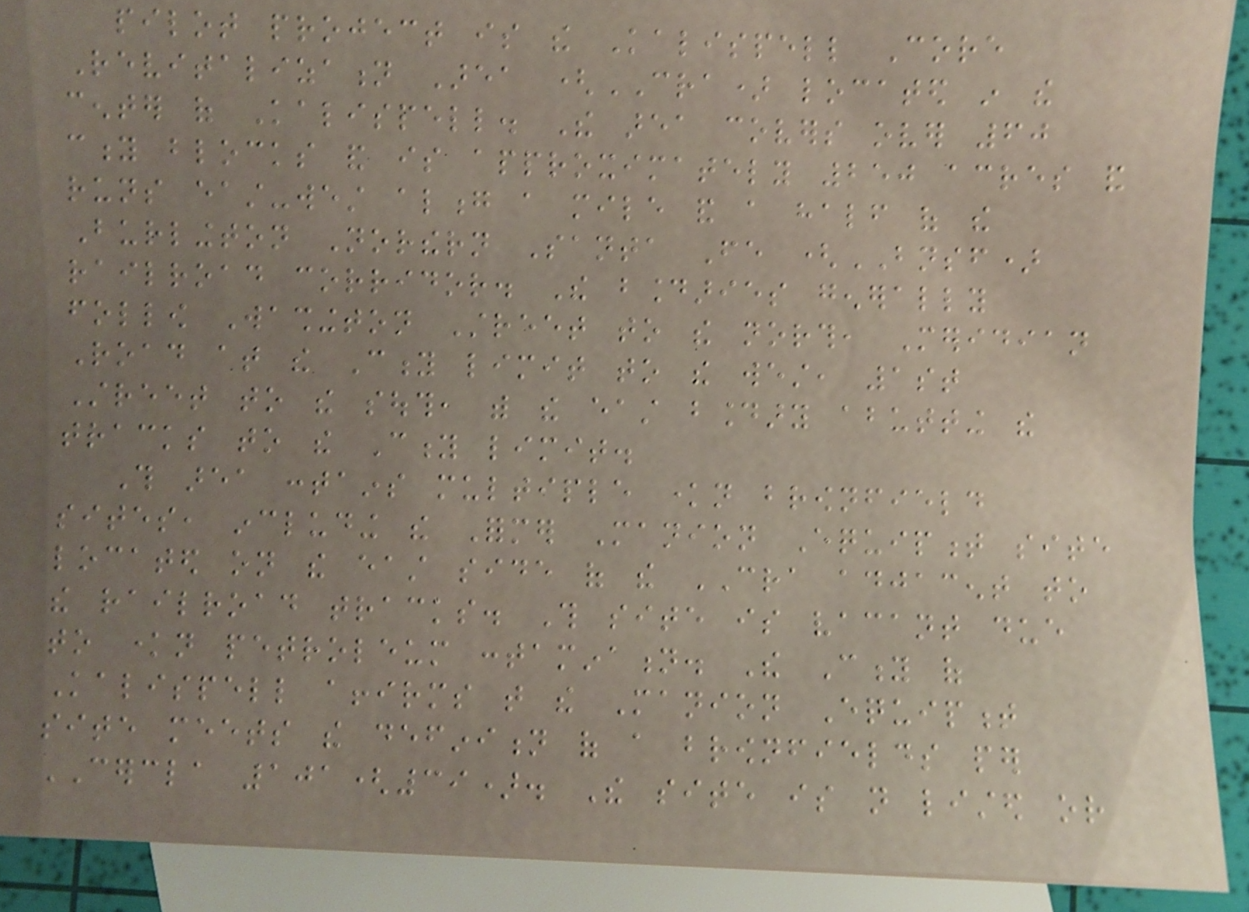pilot project is the Kalispell Core
Revitalization Area (CRA) located in the
center of Kalispell. The area covers over 60
city blocks and is approximately 250 acres and
runs east-west along a mile and a half of the
Burlington Northern Santa Fe (BNSF)
railroad corridor. The boundaries generally
follow Washington Street to the north, Meridian
Road at the City limit to the west, 1st
Street to the south, with the east boundary abutting the
tracks to the City limit.
This area contains multiple known brownfield
sites, including the Former Manion Equipment site
located on the east side of the CRA adjacent to
the railroad tracks. This site is vacant due
to known petroleum contamination. The City of
Kalispell affirms that the Manion Equipment
site meets the definition of a brownfields per
CERCLA 101(39). The site is not listed or
